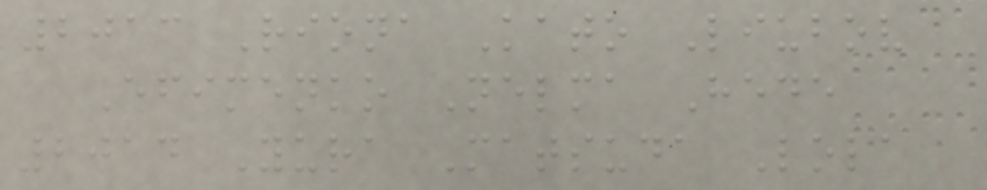2013 Riona Kato Liubov
Efimenko Nelma Hede
2014 Yura Matsuda Lola
